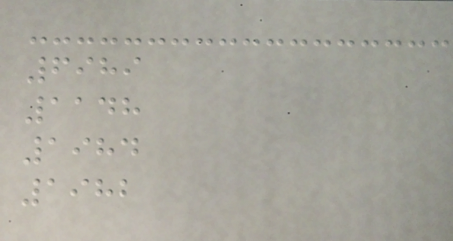6989
1148
1984
1982
